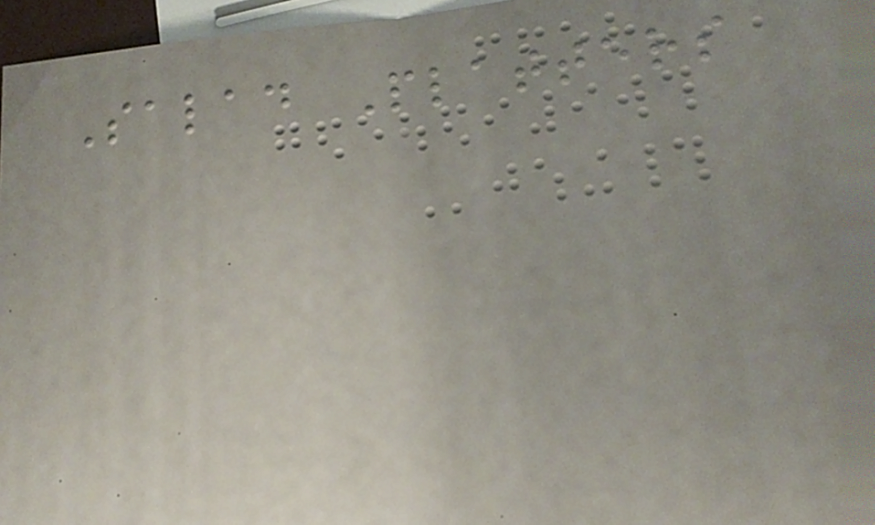Salad Platters
